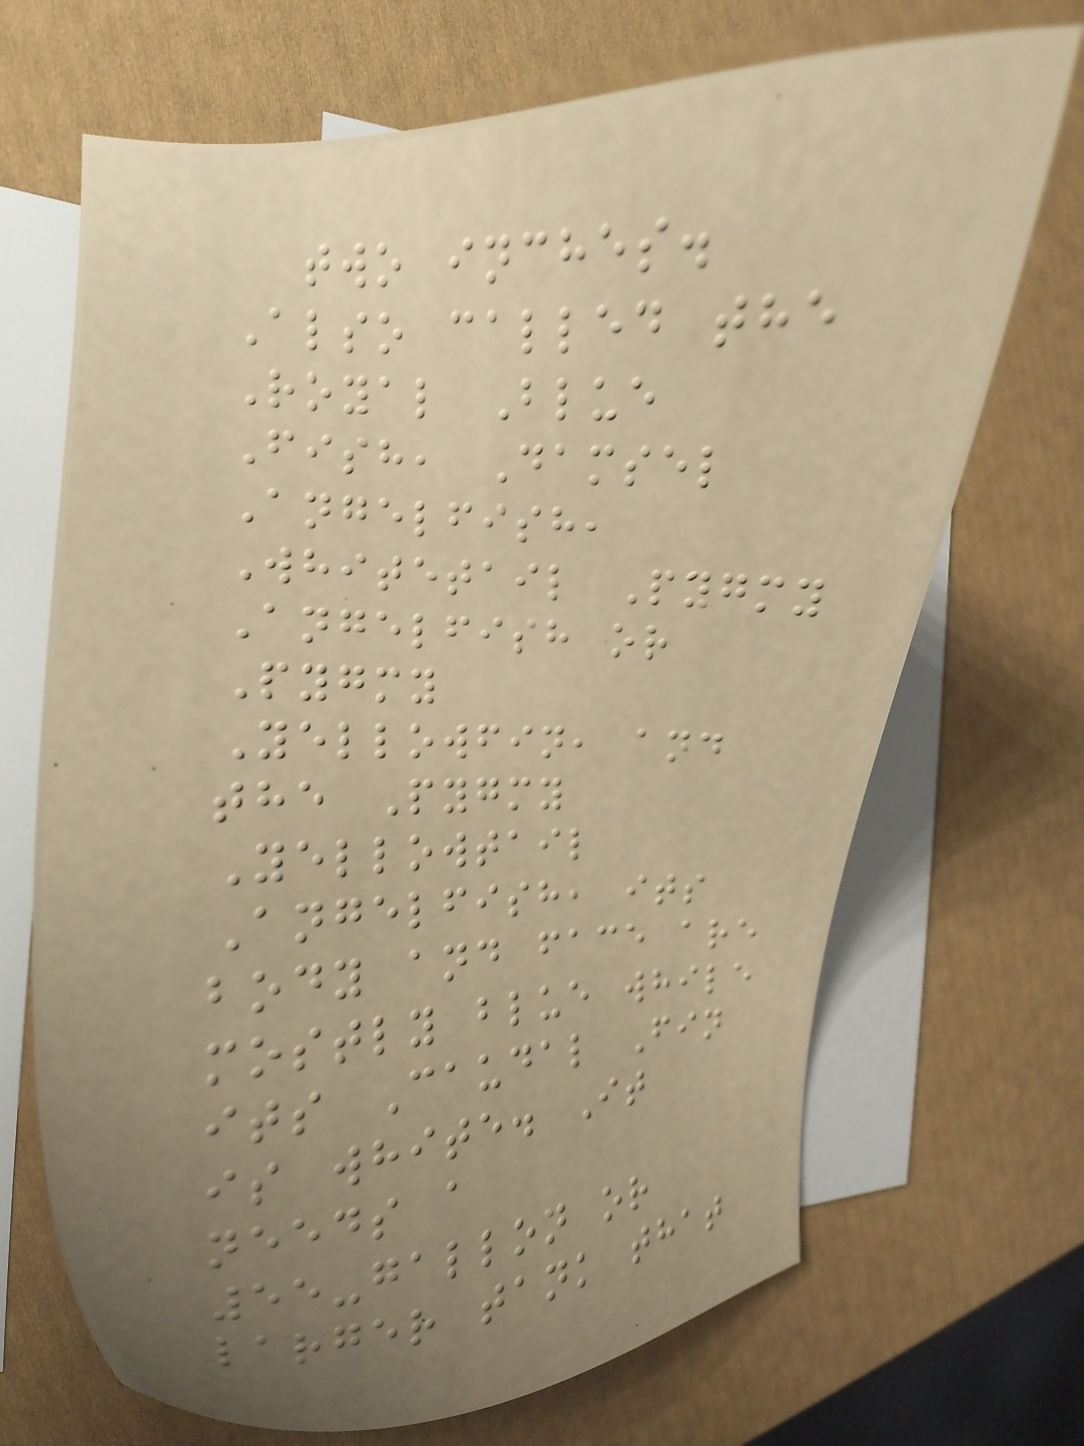two inches.
Also called the
Royal Blue
Fish, Damsel
Angelfish,
Whitetail Pygmy
Angelfish or
Pygmy
Yellowfin, and
the Pygmy
Yellowtail
Angelfish, its
body and face are
mostly blue while
its Caudal Fin
is white. It
needs a
55-gallon or
larger tank that
